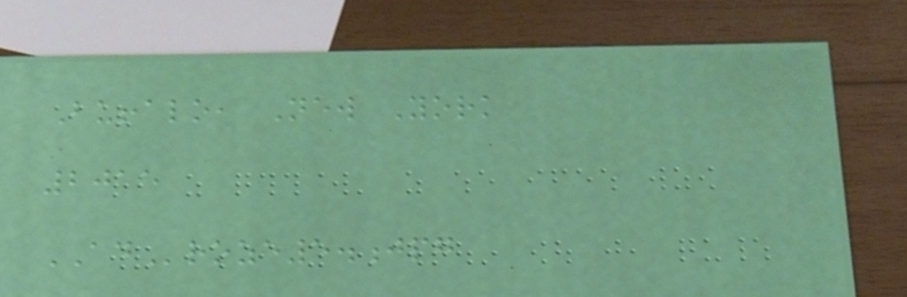Buffalo, New York
2015
ADroze5.jpg
